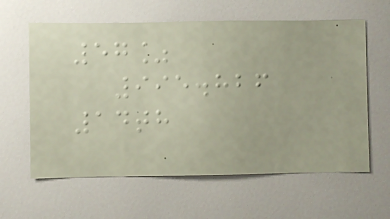57%
995.826
14th
